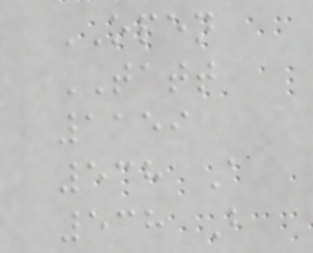OPEN
TATT
1159
538 A
538 B
